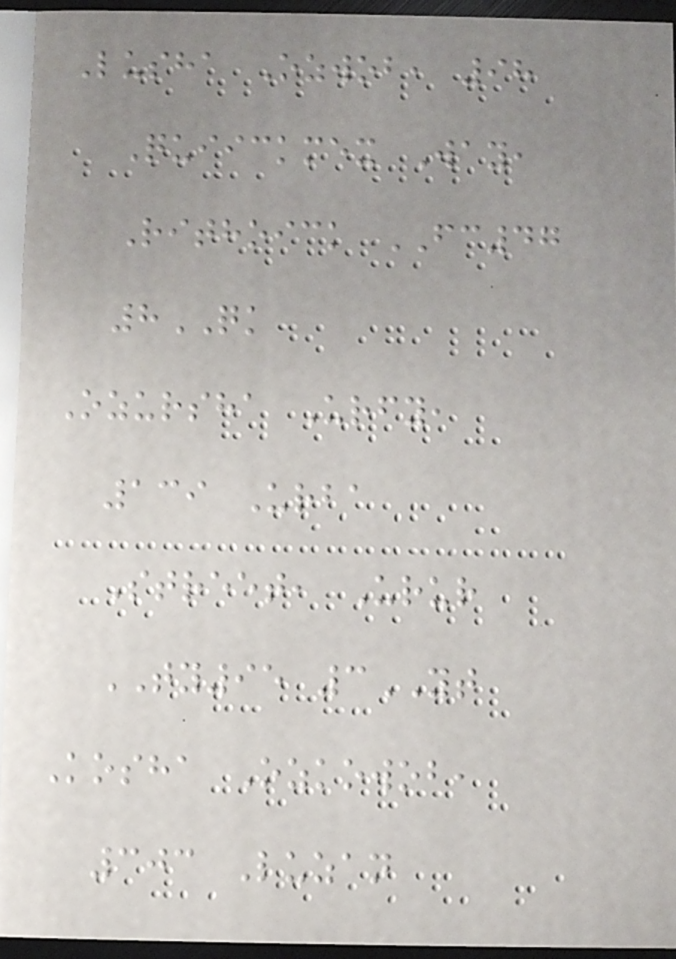Lusha Ozwob, 98
Quiickmex Way,
Rithoick FC47
8QK
Ozursha Urfy,
139 Urba
Street, Urur
TY95 3YT
Kosha Ozkowob,
303 Luzan
